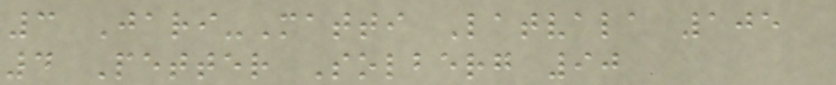3 Jari-Matti Latvala 105
4 Petter Solberg 90
